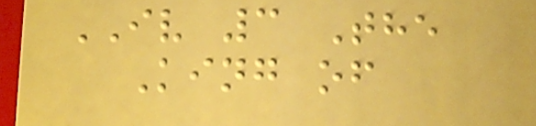IV 3 The
King of
